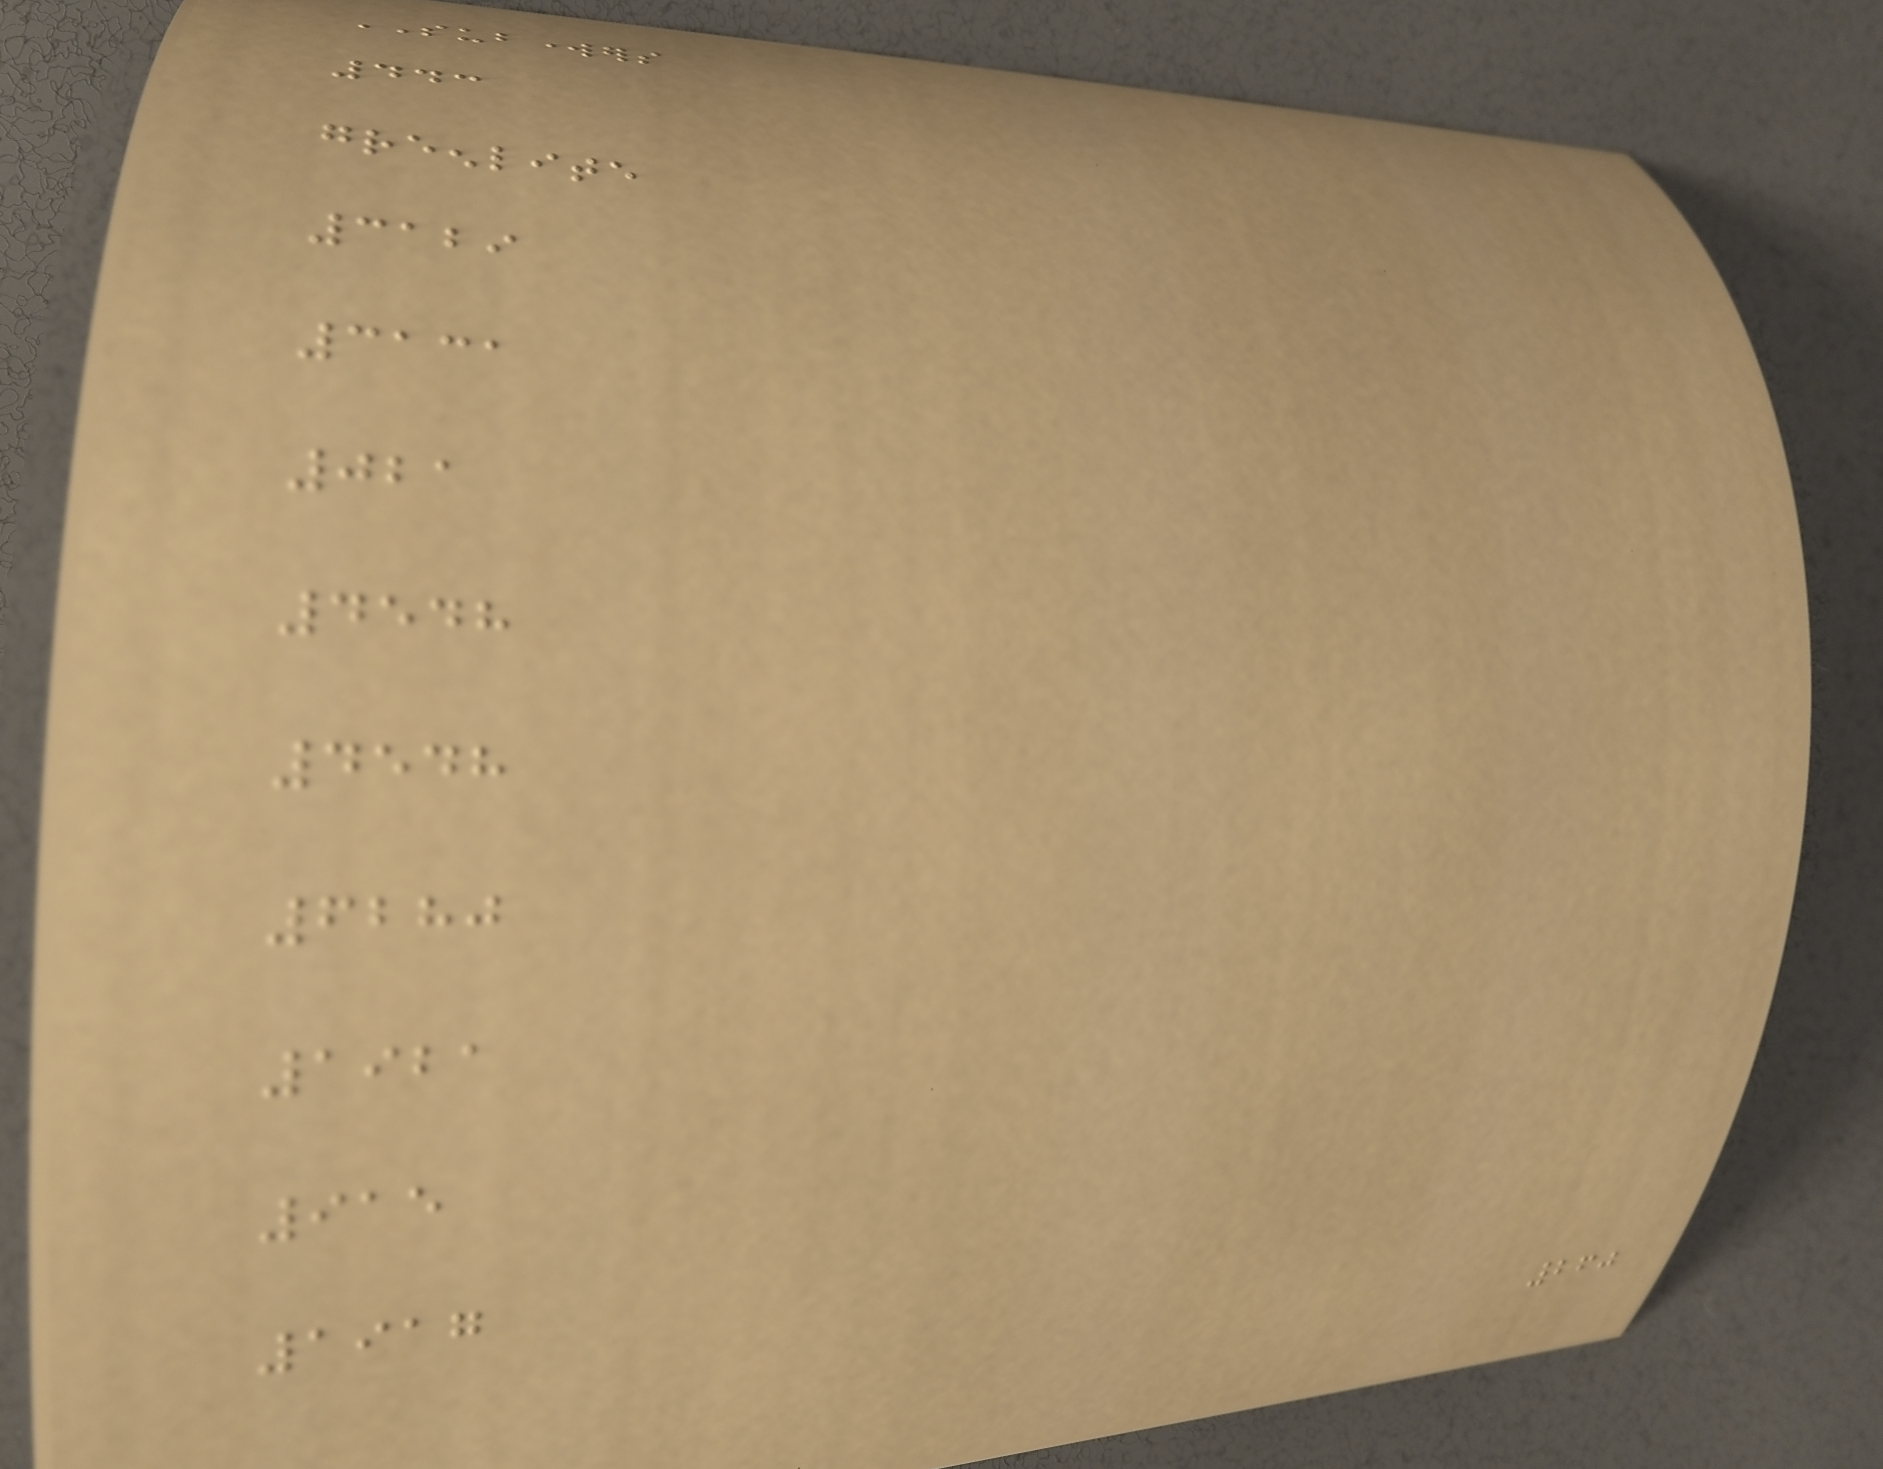SUBWORKERS
443
greenlite
3129
3131
021
4548
4548
6280
1921
915
1917
260
